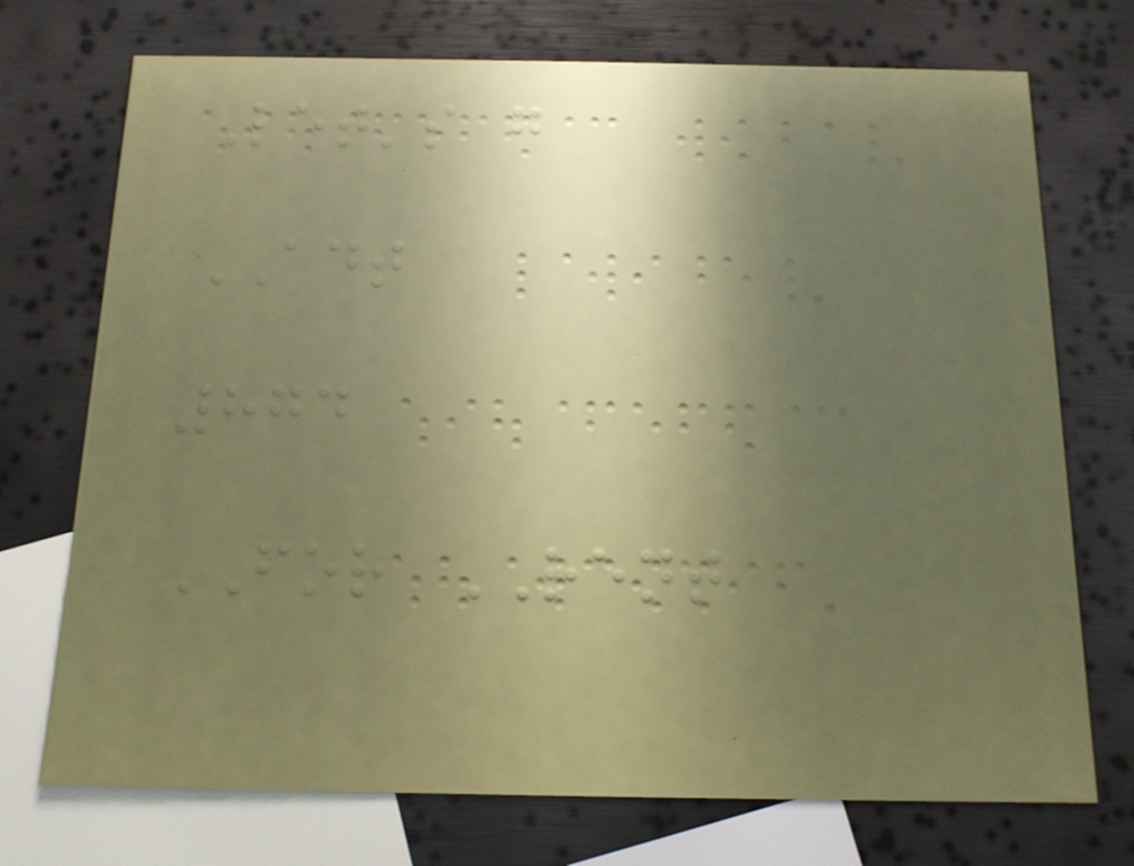Let's g
ADT
874
FOR RENT
